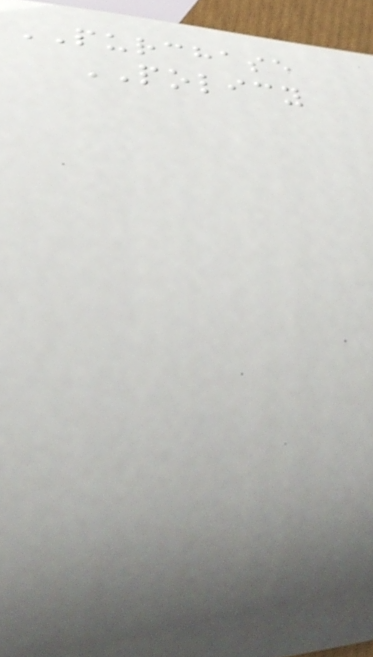PURCHASE
POLICY
